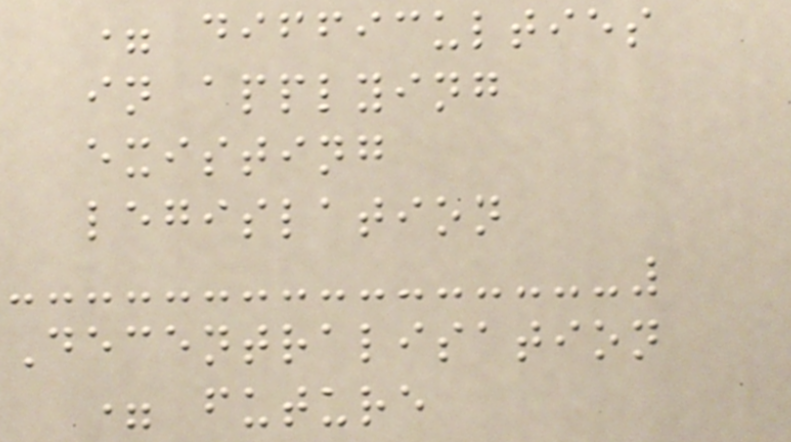= difficulties
in applying
existing
legislation
Decentralisation
= future
